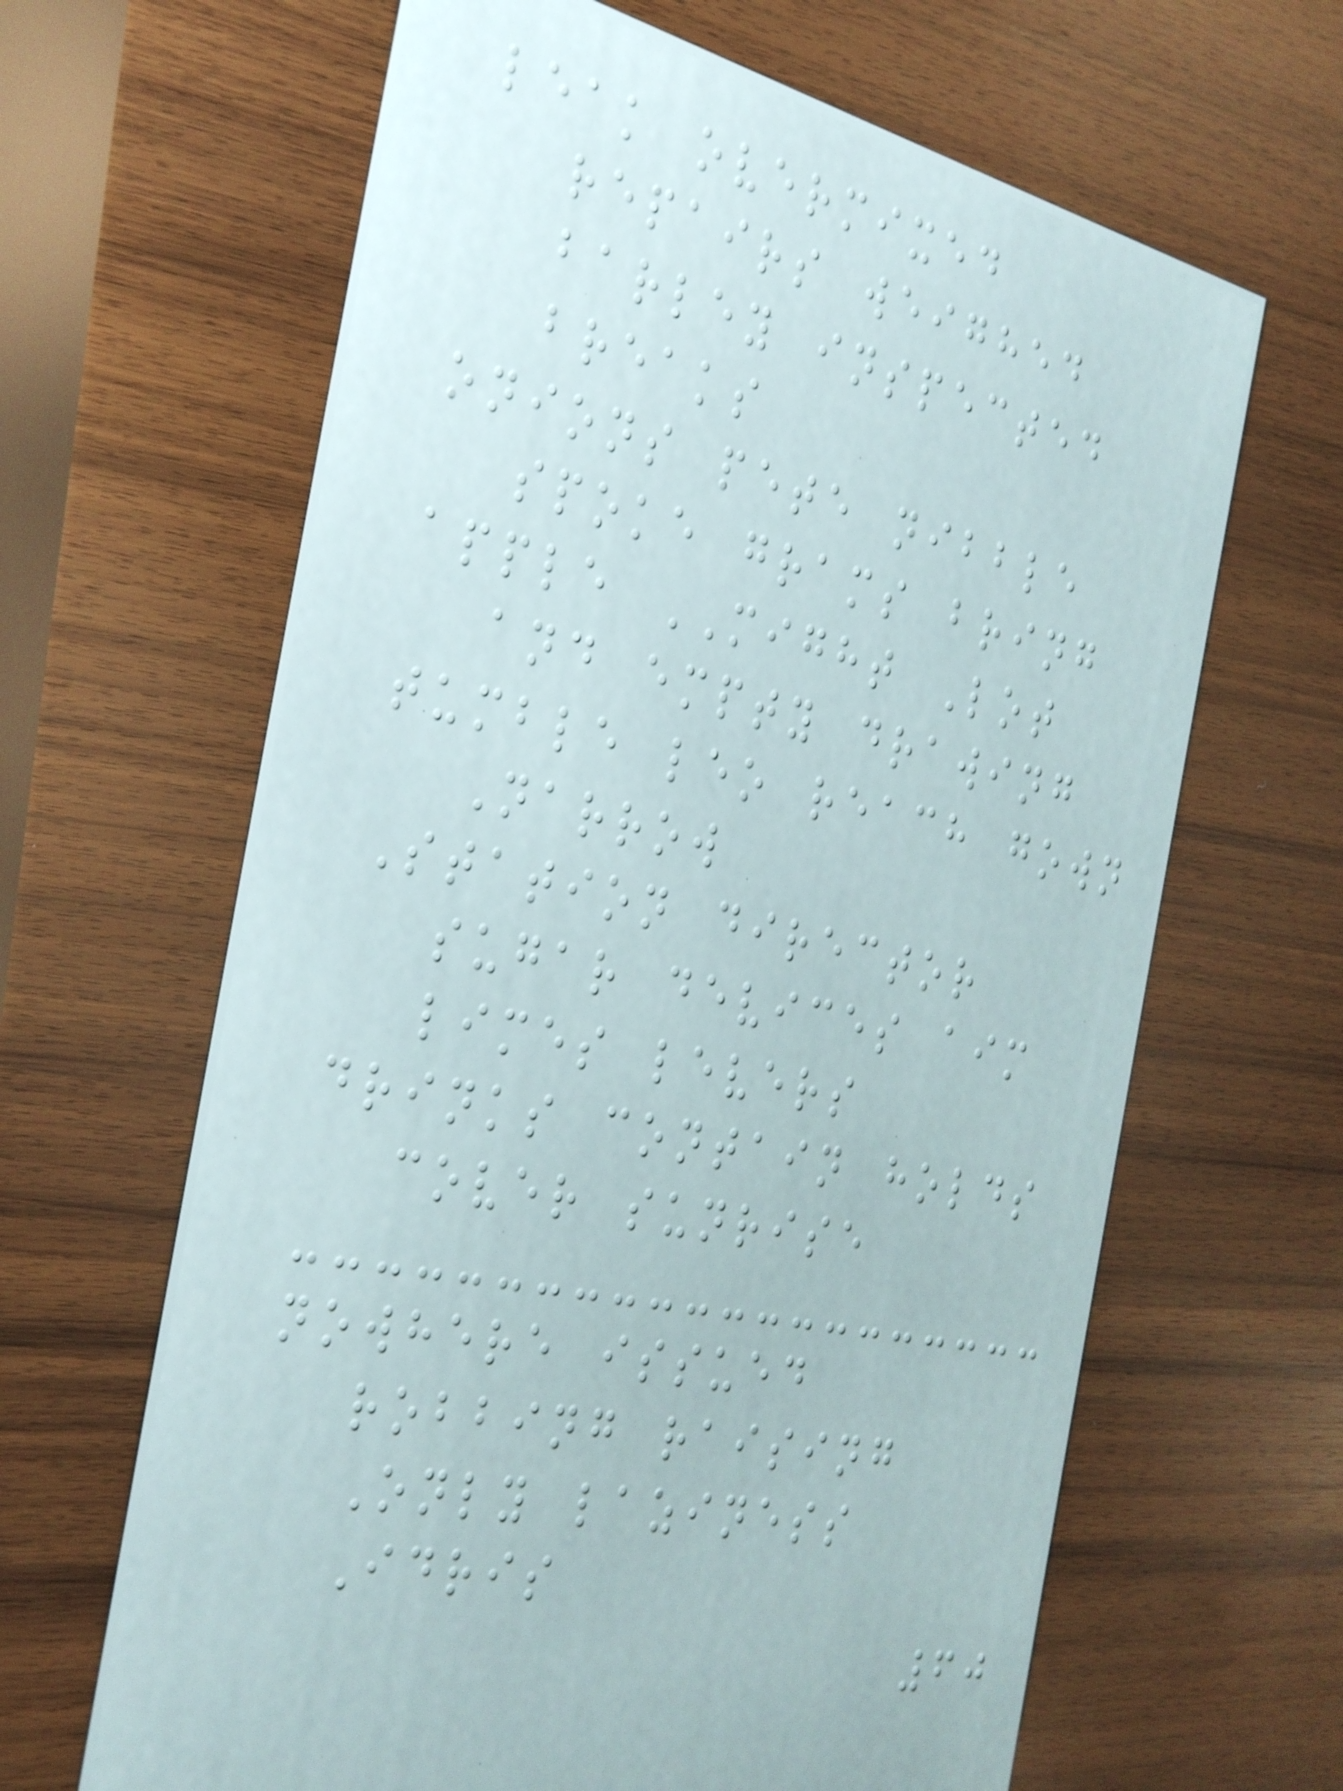leak overmixed
repairs weighed
barley inspected
breaks
onions pete nibble
spoke grams bring
apple MIGHT Lot
and empty drawing
tumble leo reach gown
Narrow
Station director
sugar devices aim
limes levers
drinks contain holds
cover sunrise
nowhere issued
robbing raising
Only laziness
Idris
60
